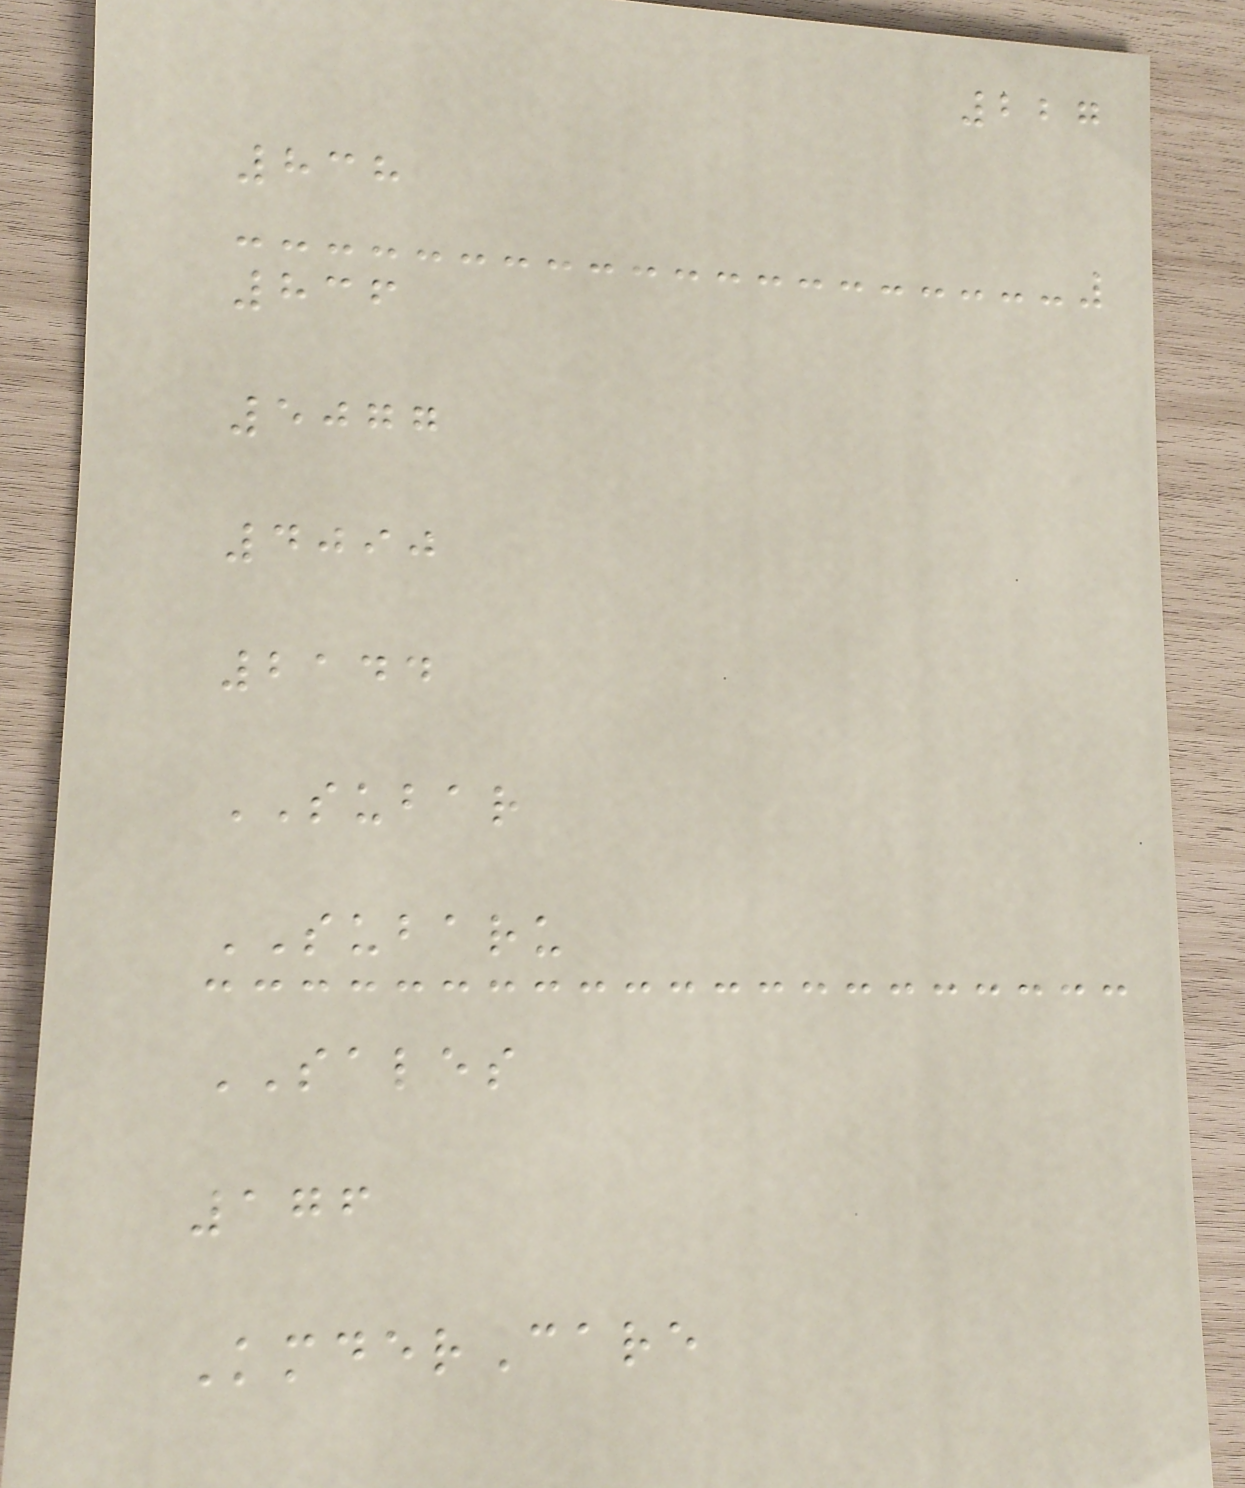227
838
836
5077
4090
2144
SUBAR
SUBARU
SALES
176
KmderCare
